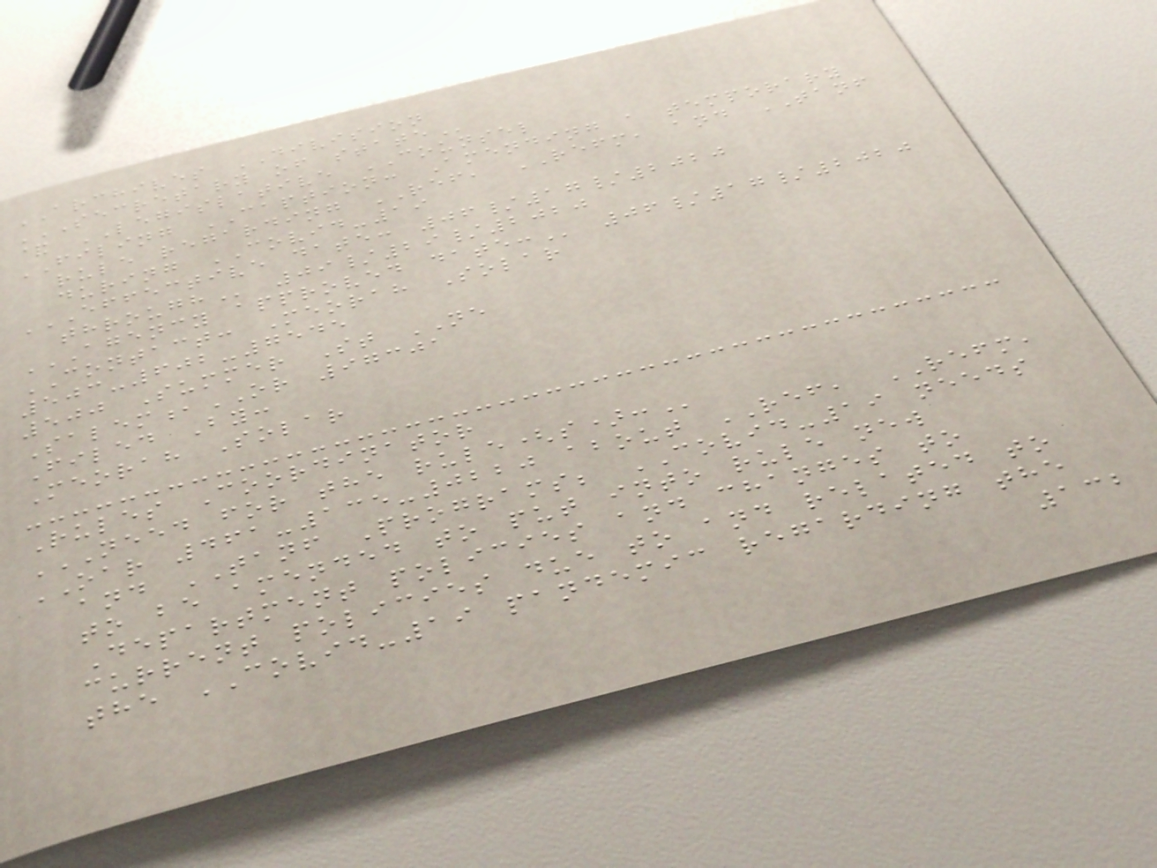ARCHIVES DIVISION
SECRETARY OF STATE
& LEGISLATIVE COUNSEL
FILING CAPTION: Amending a temporary
rule regarding REF, REFM, and TANF
during COVID-19
EFFECTIVE DATE: 06/17/2020
THROUGH 09/29/2020
AGENCY APPROVED DATE: 06/17/2020
CONTACT: Meorah Solar
503-602-7545
500 Summer St NE
Salem,OR 97301
Filed By:
Meorah Solar
Rules Coordinator
NEED FOR THE RULE(S):
OAR 461-135-0220 about REF, REFM,
and TANF Programs; COVID-19 needs
to be amended to put into rule new
Department policies and changes to
current policies due to and related to
the COVID-19 pandemic regarding the
132
